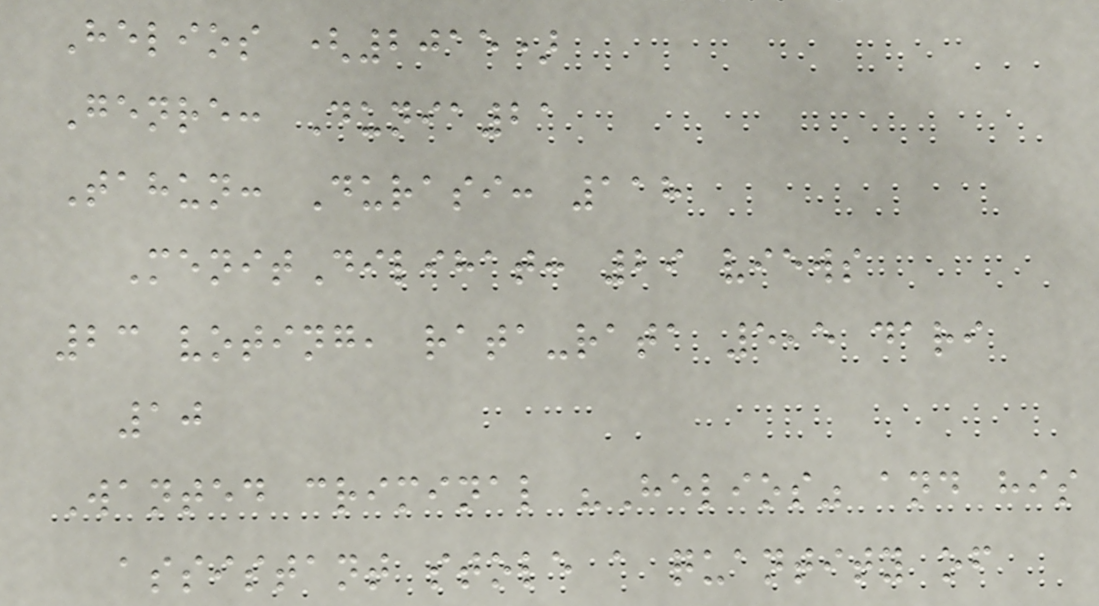Helios (2015)
Genre: Dunia21
Tahun: Durasi: 118
MenitDilihat: 29 views
23 voting, rata-rata 5,5 dari
10
Wanted criminal "Helios" and his
assistant stole a quantity of
